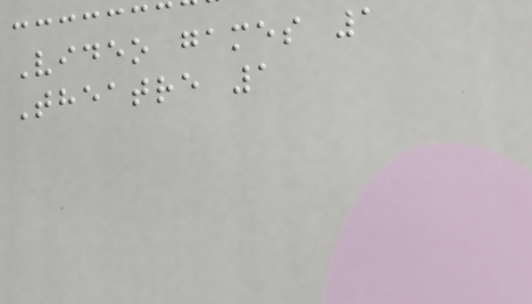Video games 1
Theatre 1
